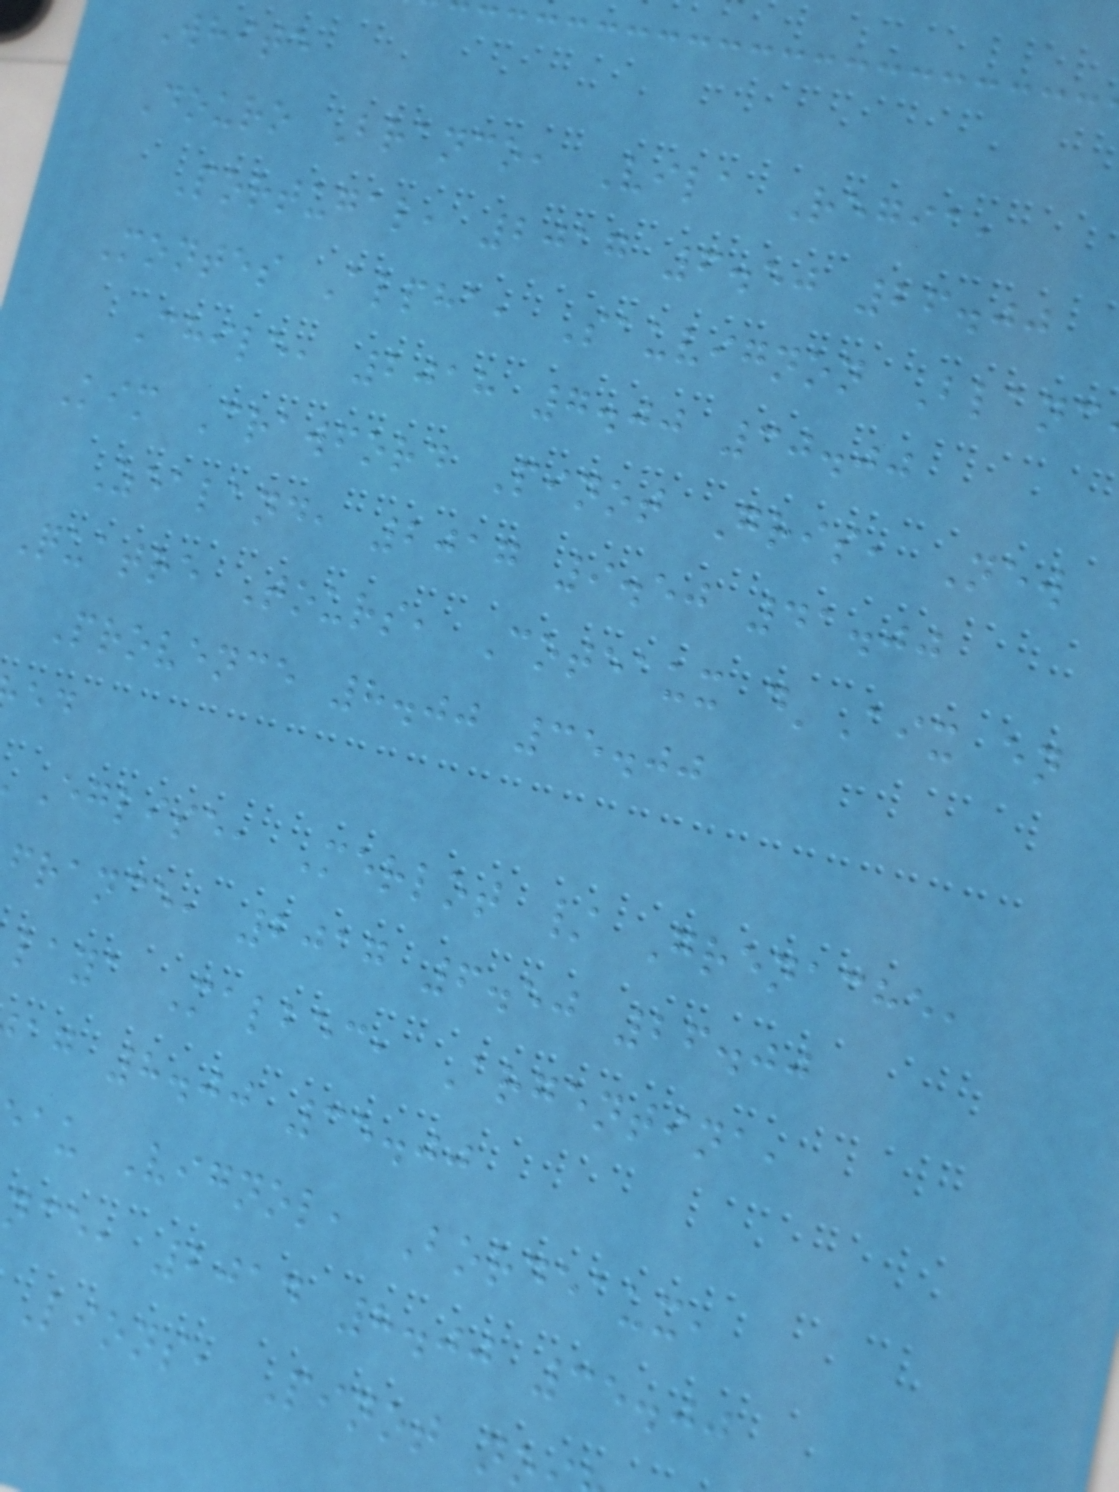White
Douro Branco, Vila Regia,
Portugal, 2017 6.50 26.00
Montes Alpha, Sauvignon Blanc
Chile, 2018 7.00 30.00
Kim Crawford Pinot Gris, New
Zealand, 2017 9.50 41.00
Quatre Tours, Coteaux d'Aix en
Provence 8.00 35.00
Eglise, Merlot / Grenache,
france, 2017 6.50 26.00
laya Malbec, Argentina,
ag 8.00 35.00
au Vignol, Bordeaux,
nce, 2014 8.00 35.00
Lions, Pinot no
